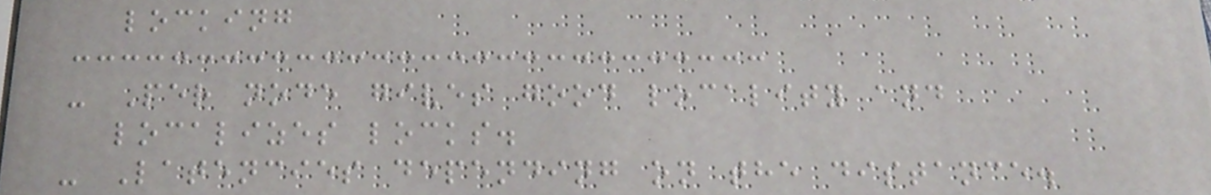locking
- Per node gives good locality and
localizes locks.
- Latencies depending on the distance.
